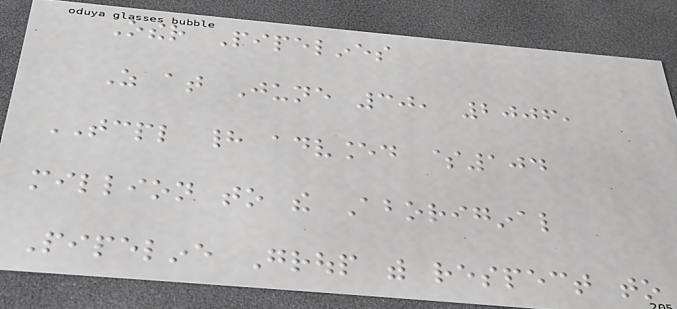Other Pipelines
As at June 30, 2006,
TCPL had advanced $104
million to the Aboriginal
Pipeline Group with respect to
